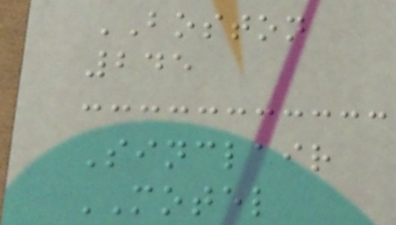BOSTON
245
Sinclair
MOTEL
